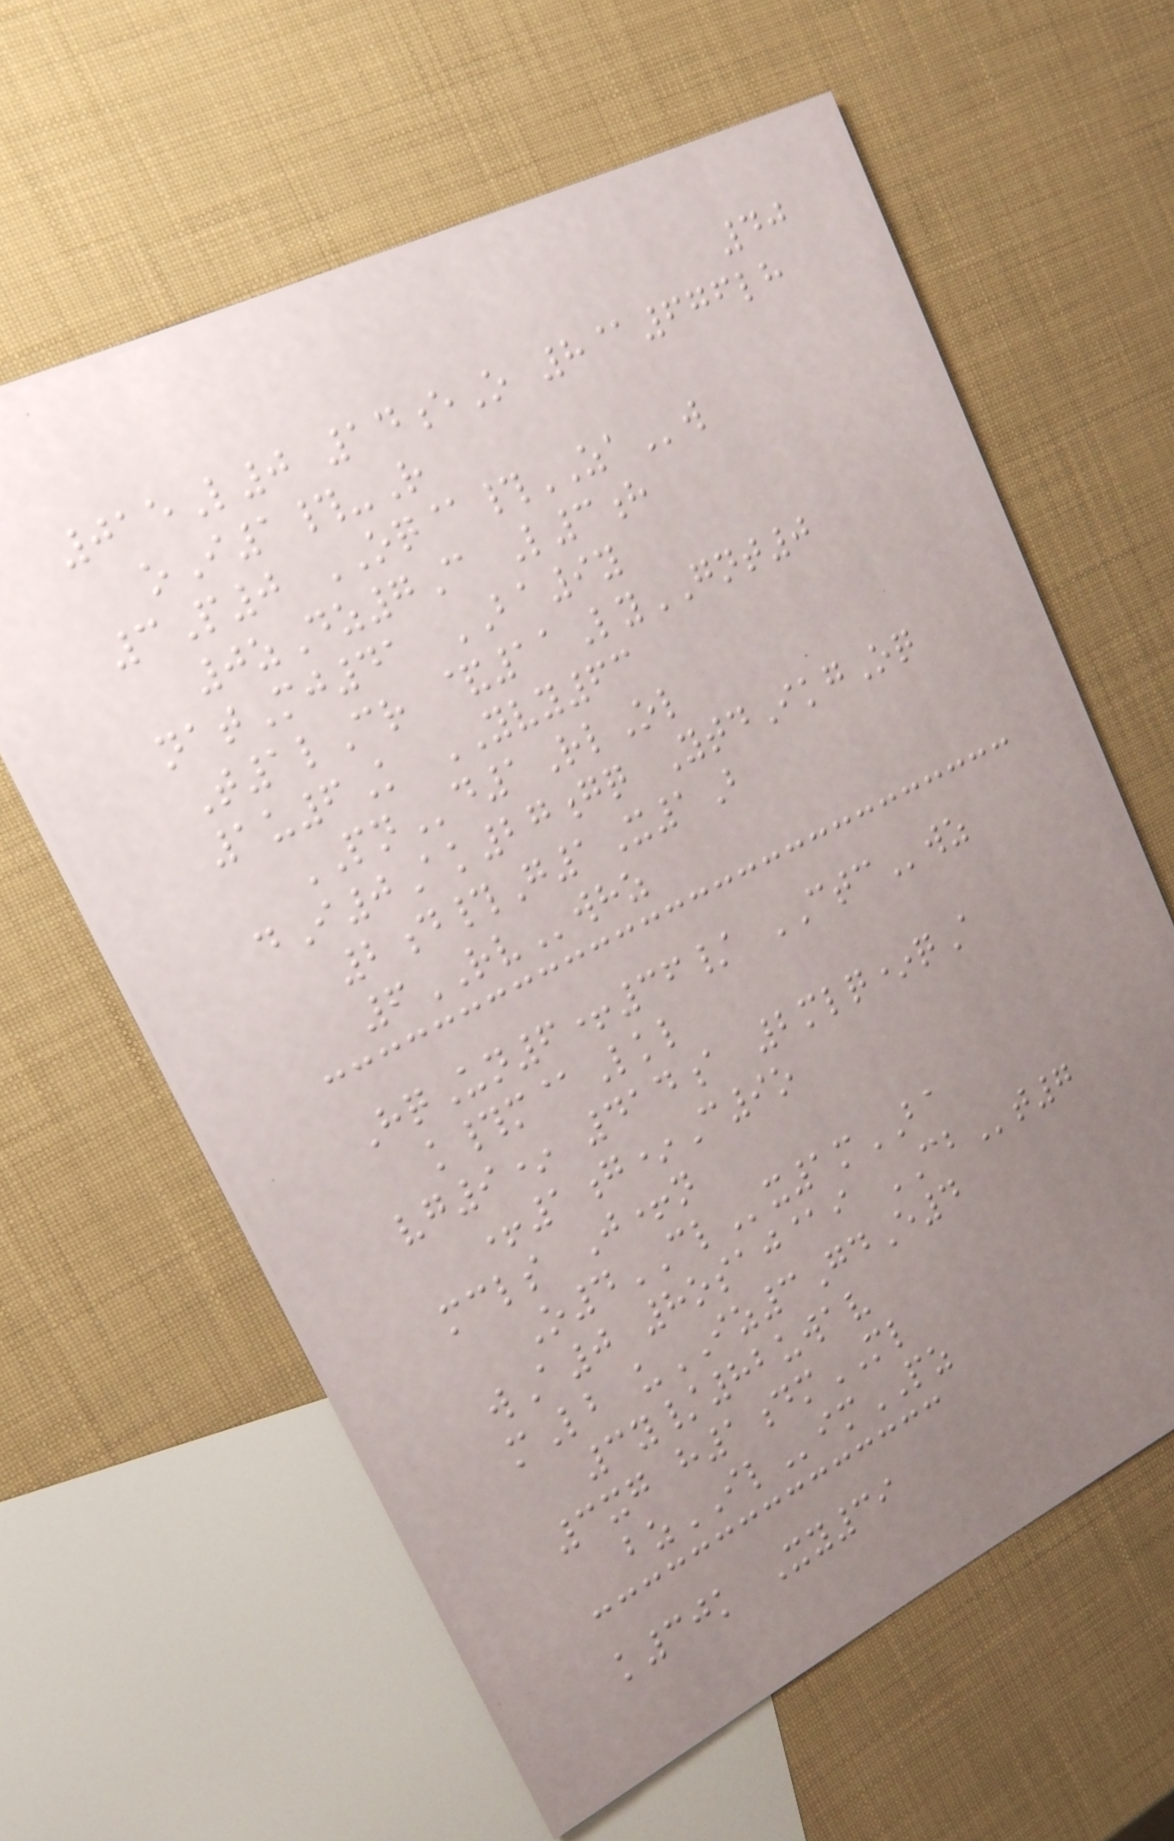40
015L0 14eO 8@676lh
oI1#-R
3P0 OQ@#ZAw
0zDz7C L3h
natMj41 BA9y
T1lCr &11LyGNT0
1u6K YVY63
PNd1RlOl
dI0Ak27gq YtdIkgOq
2d#G1X1B
6RVwhz
HqUn6+36/ CTCwz
k#m@Lkl
vg9* 414a 2mlq*qA
+1g*C9o
mcls J+n
O4CLx1mBA
wA0 8osaj@i CBt7
mLb uIZ3GdE4
3y/82uwav
3xg h1dmML
bzILimPZ
k30k Xy39
